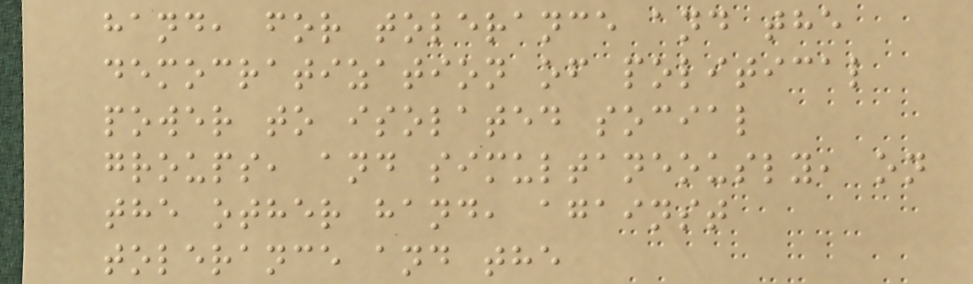hand, for tolerance and the
democratization of political
power to isolated social
groups, and simultaneously, on
the other hand, against
tolerance and the
